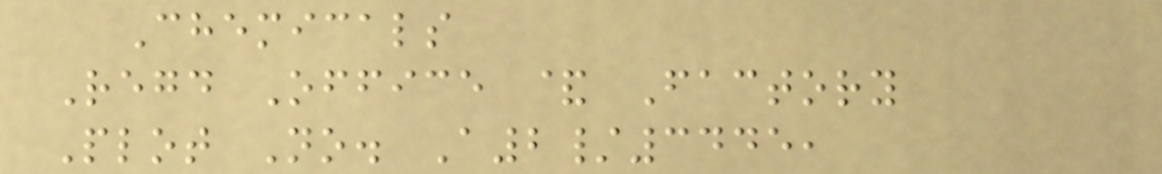Chemicals
Regd Office & Factory
Plot No. A2/3445,
